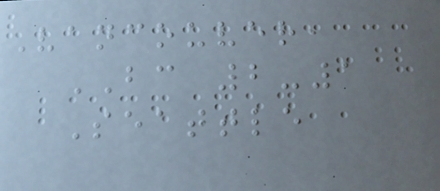Vancouver,
BC 2-1
Seattle
